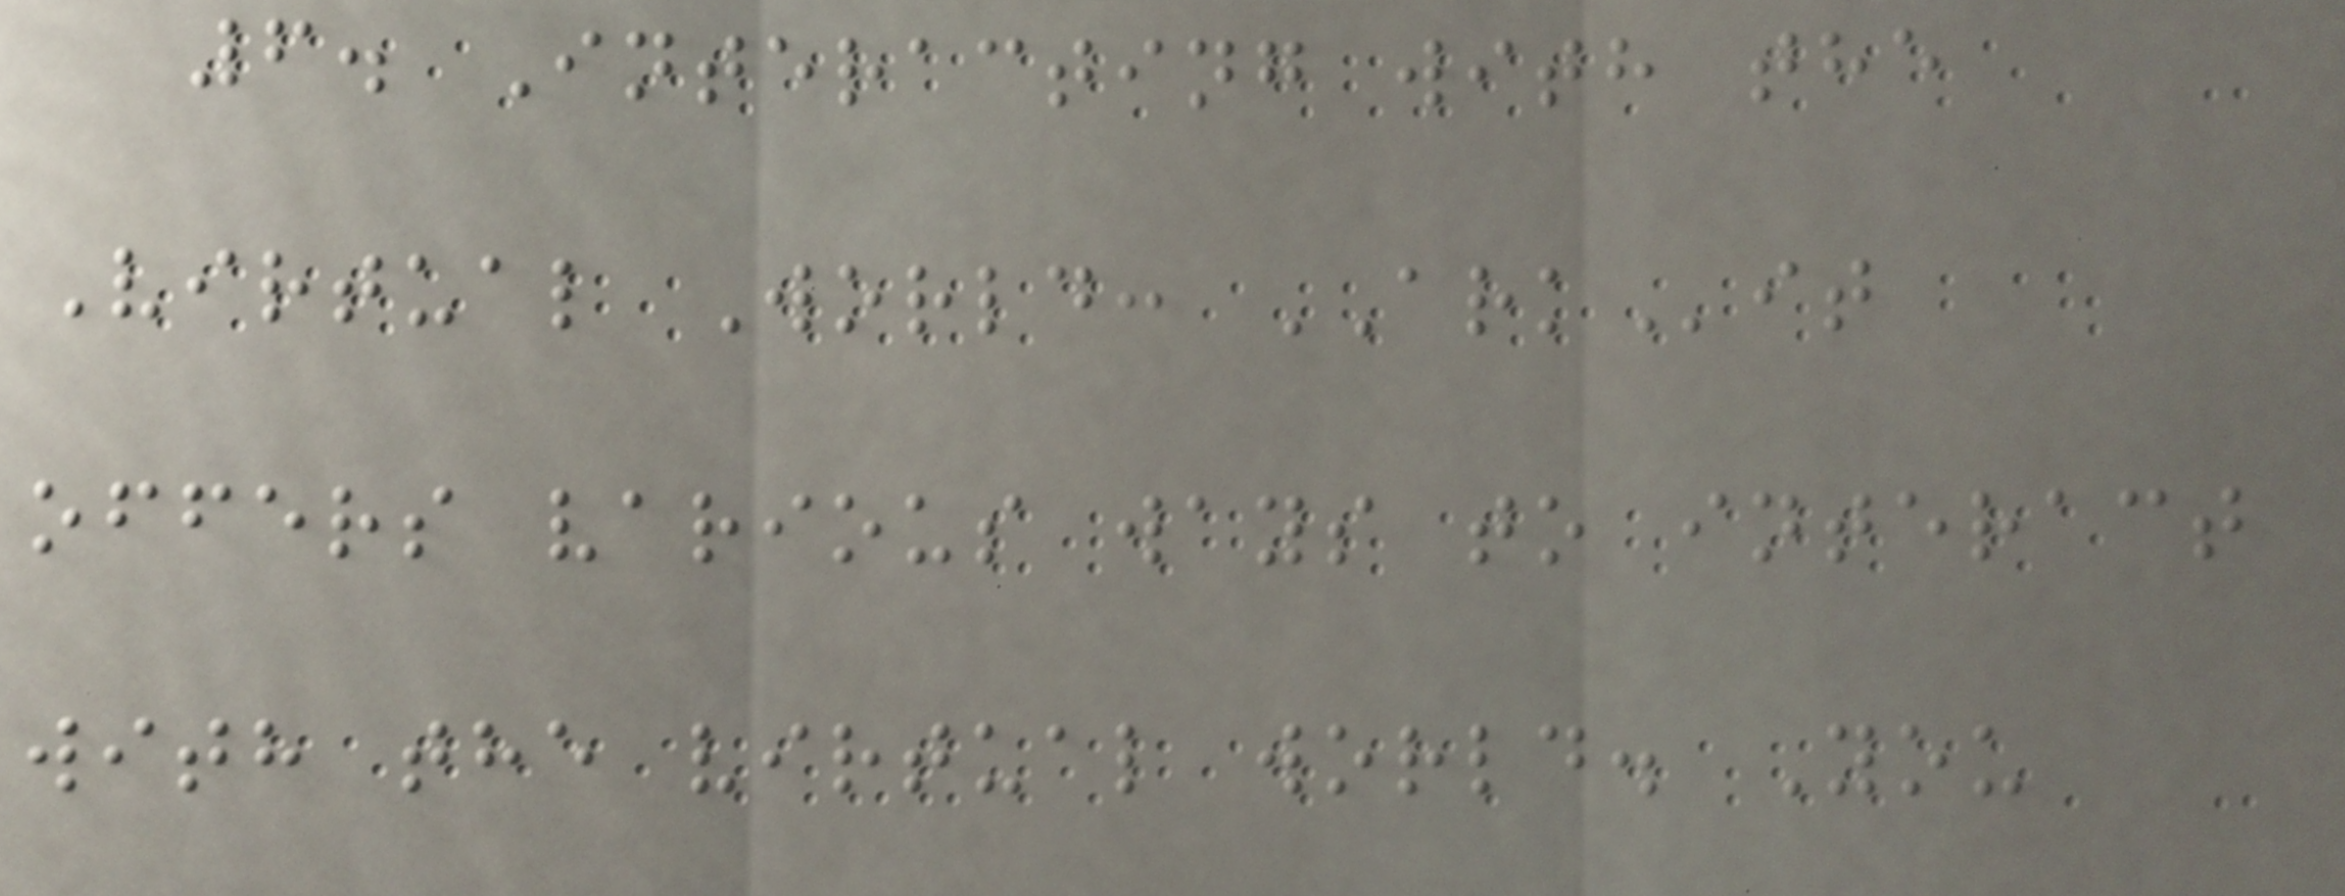6. Interacting with the
Virtual World: ARKit
offers various ways to interact
with the virtual world. You
